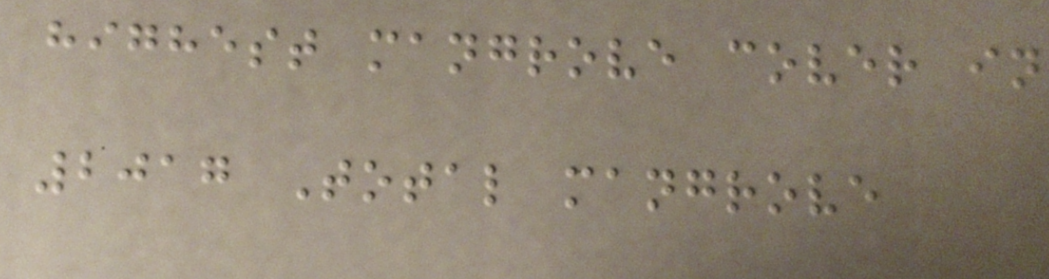highest mangrove cover in
2017 Total mangrove
